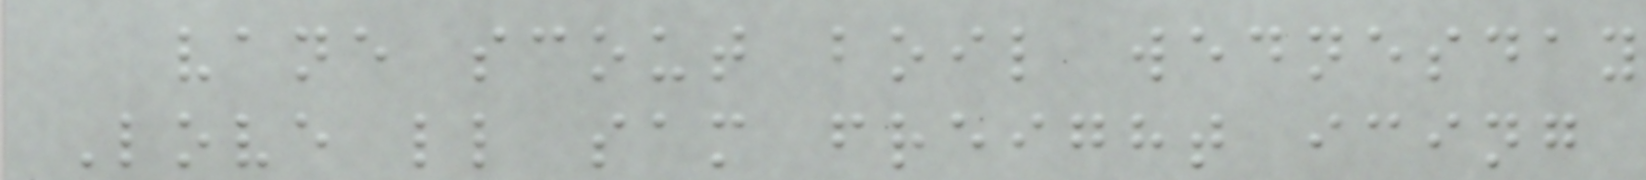vane scout boil wednesday
Love ll sam freight icing
